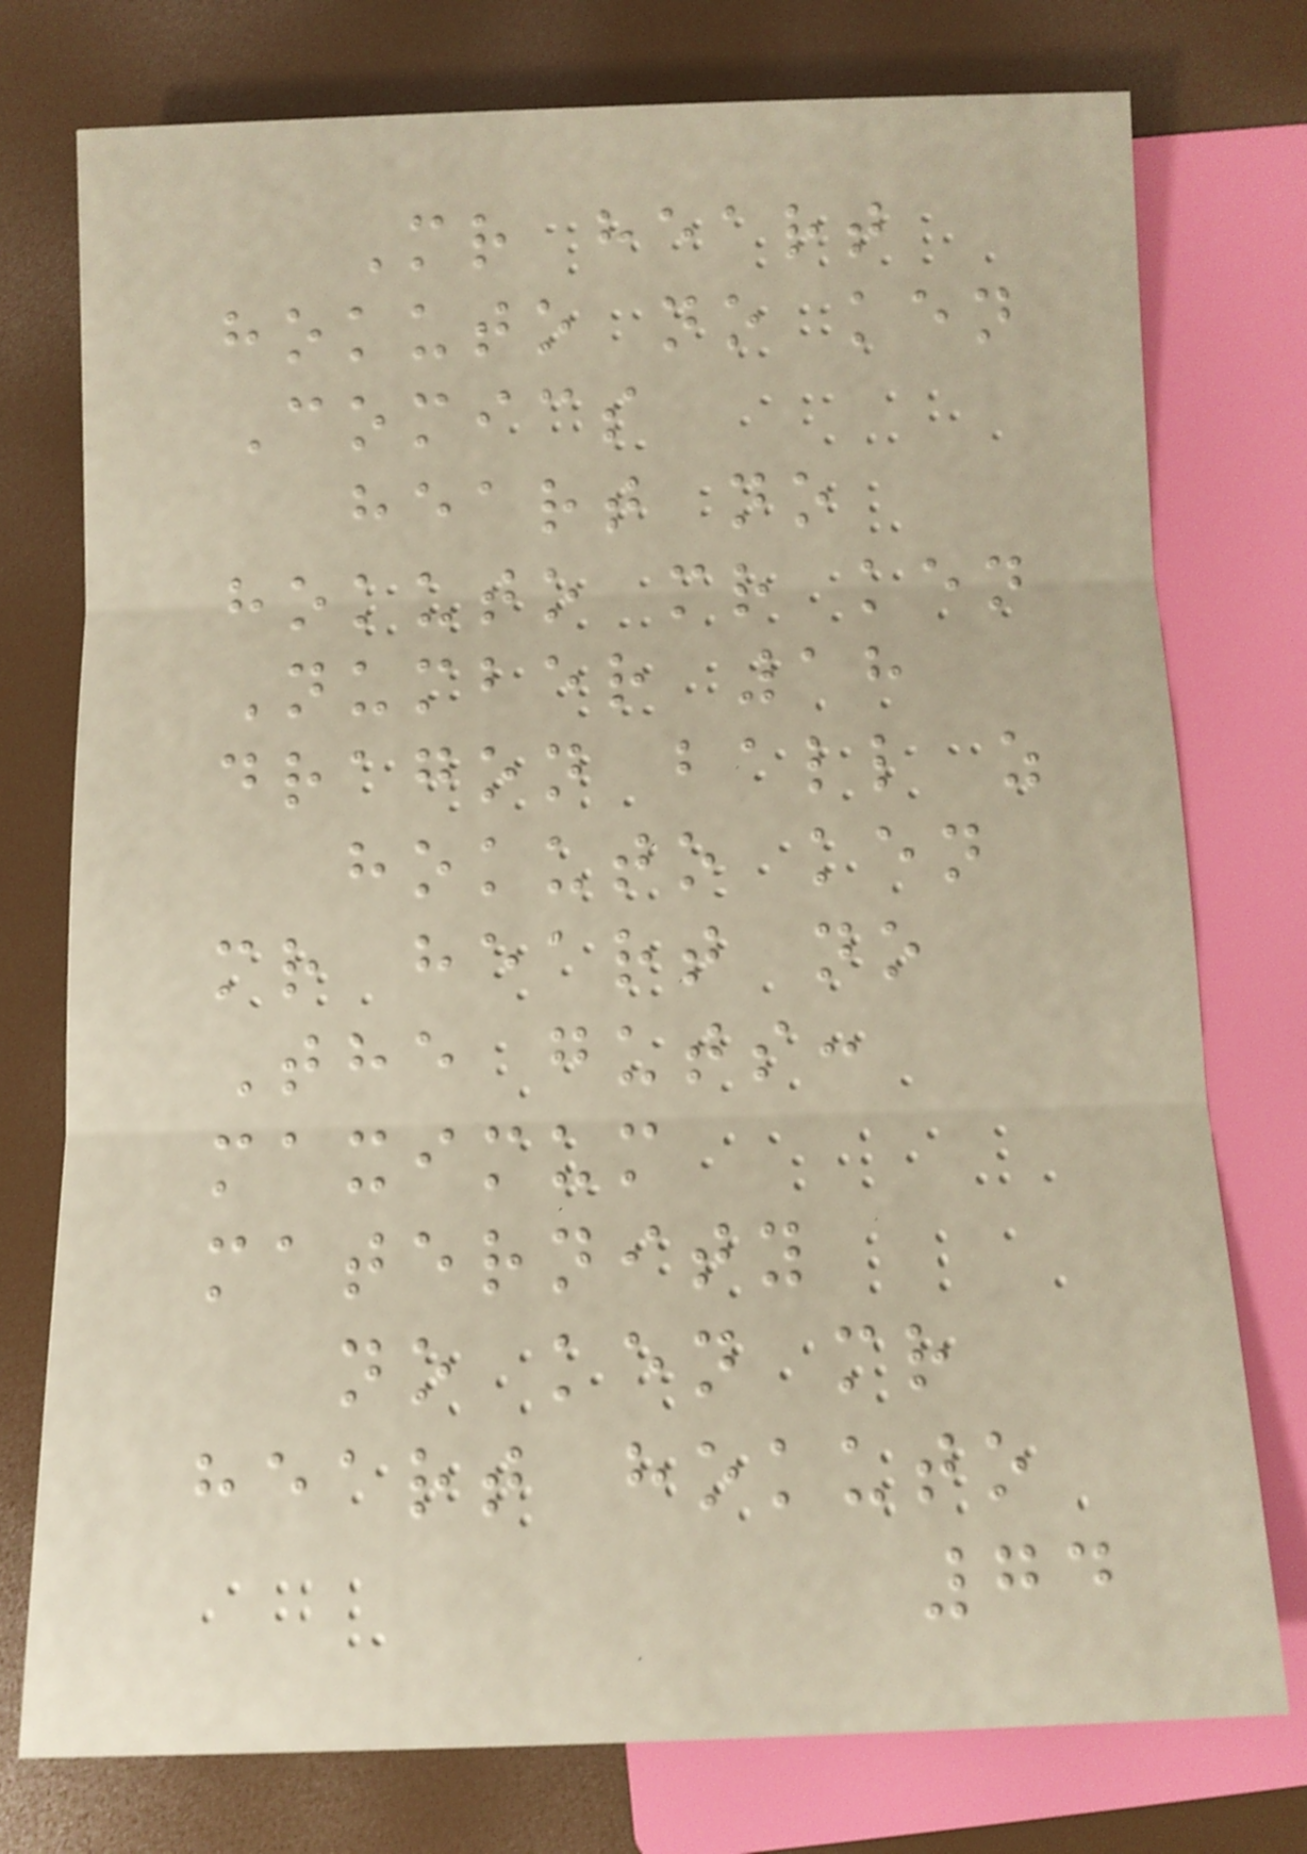Mr heart
hokuto no ken
Comics
heart no
hokuto mr ken
Number 18
dragon ball z
hokuto ken
mr heart no
The guts:
maximum
maternity
no ken mr
heart hokuto
74
